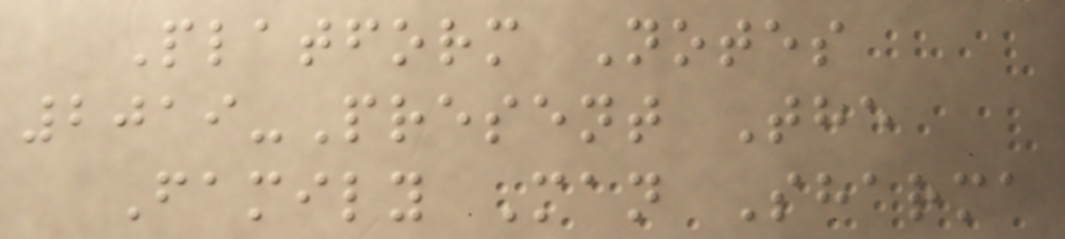Platform Notes
2019-Present The
Family Man Sharma
